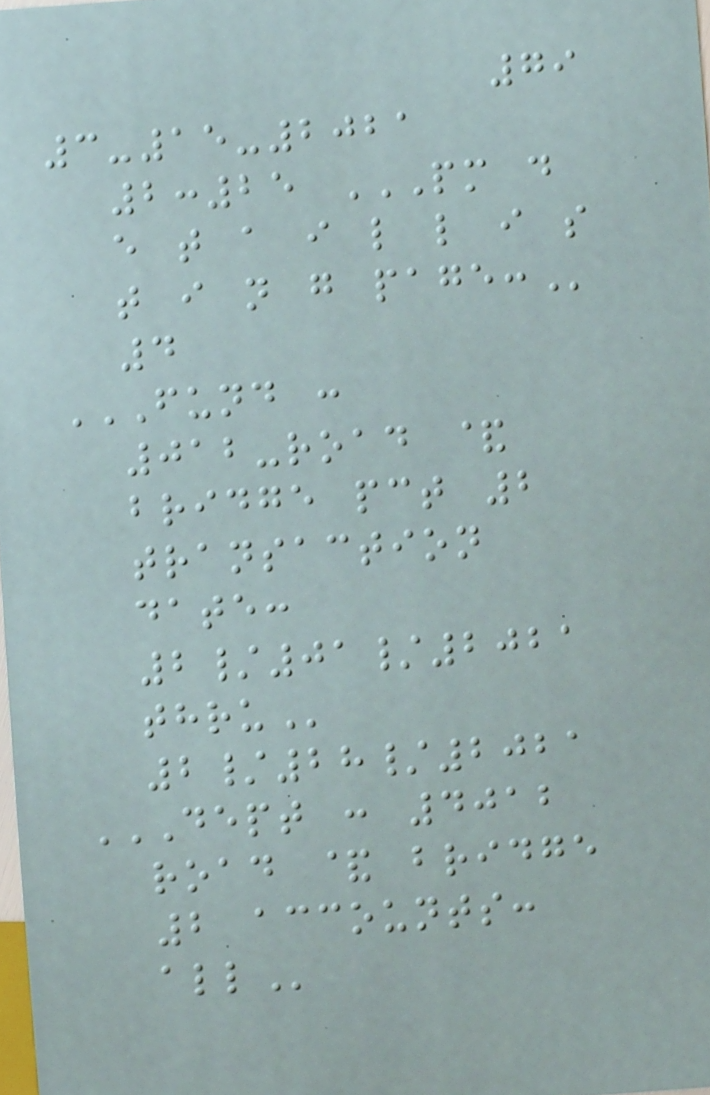79
3-15-2021
2:25 PM D
E T A I L L I S
T I N G PAGE:
4
FUND :
012-ROAD &
BRIDGE PCT 2
TRANSACTION
DATE:
2/01/2021
THRU
2/28/2021
DEPT : 4012
ROAD & BRIDGE
2 ACCOUNTS:
ALL
